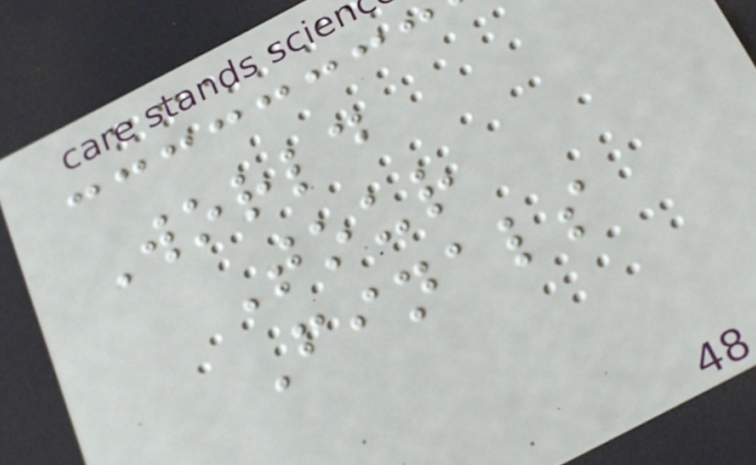World
Tour
Finals
